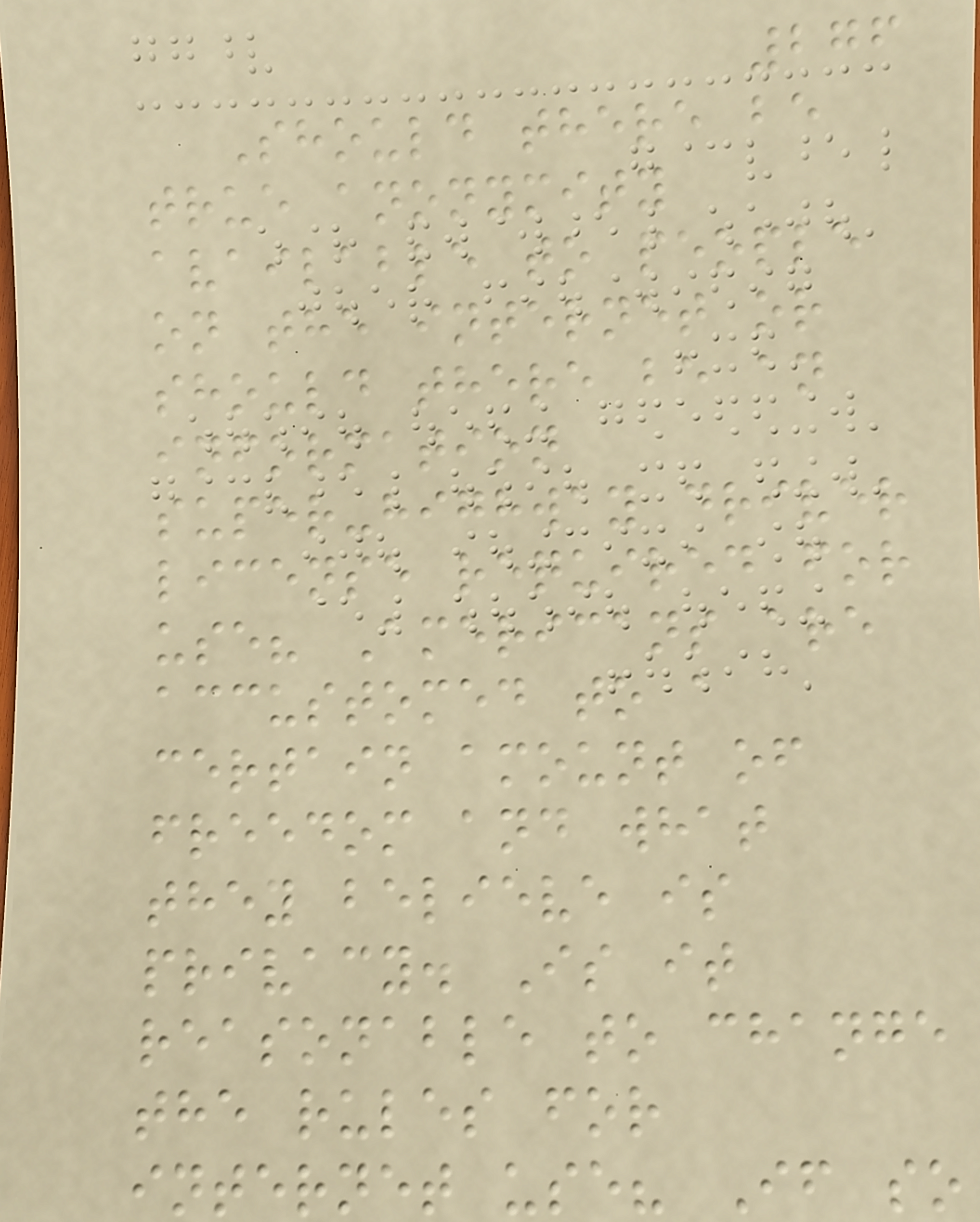276
Should there be
true anonymity
available to people
on the internet or
should there be an
information
super-highway driver
license required for
use? Americans are
accustomed to a
certain amount of
freedom and what
they believe is
privacy. Is it
reasonable to change
the rules for
internet use? If so
